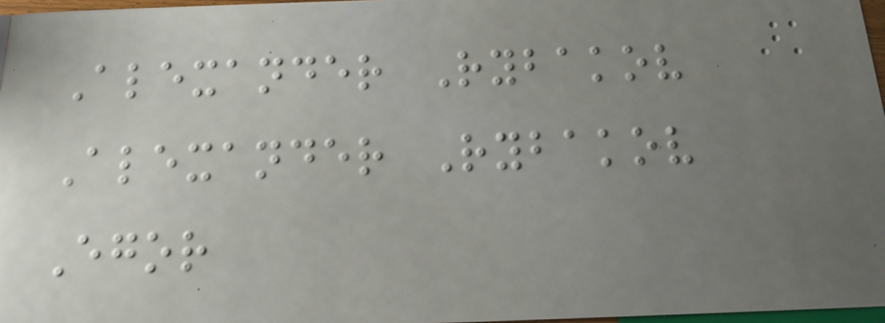Alexander Rybakov
Alexander Rybakov
Egor
